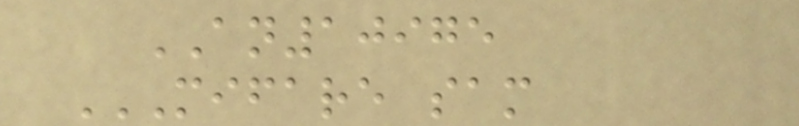AN10975
MIFARE SAM
